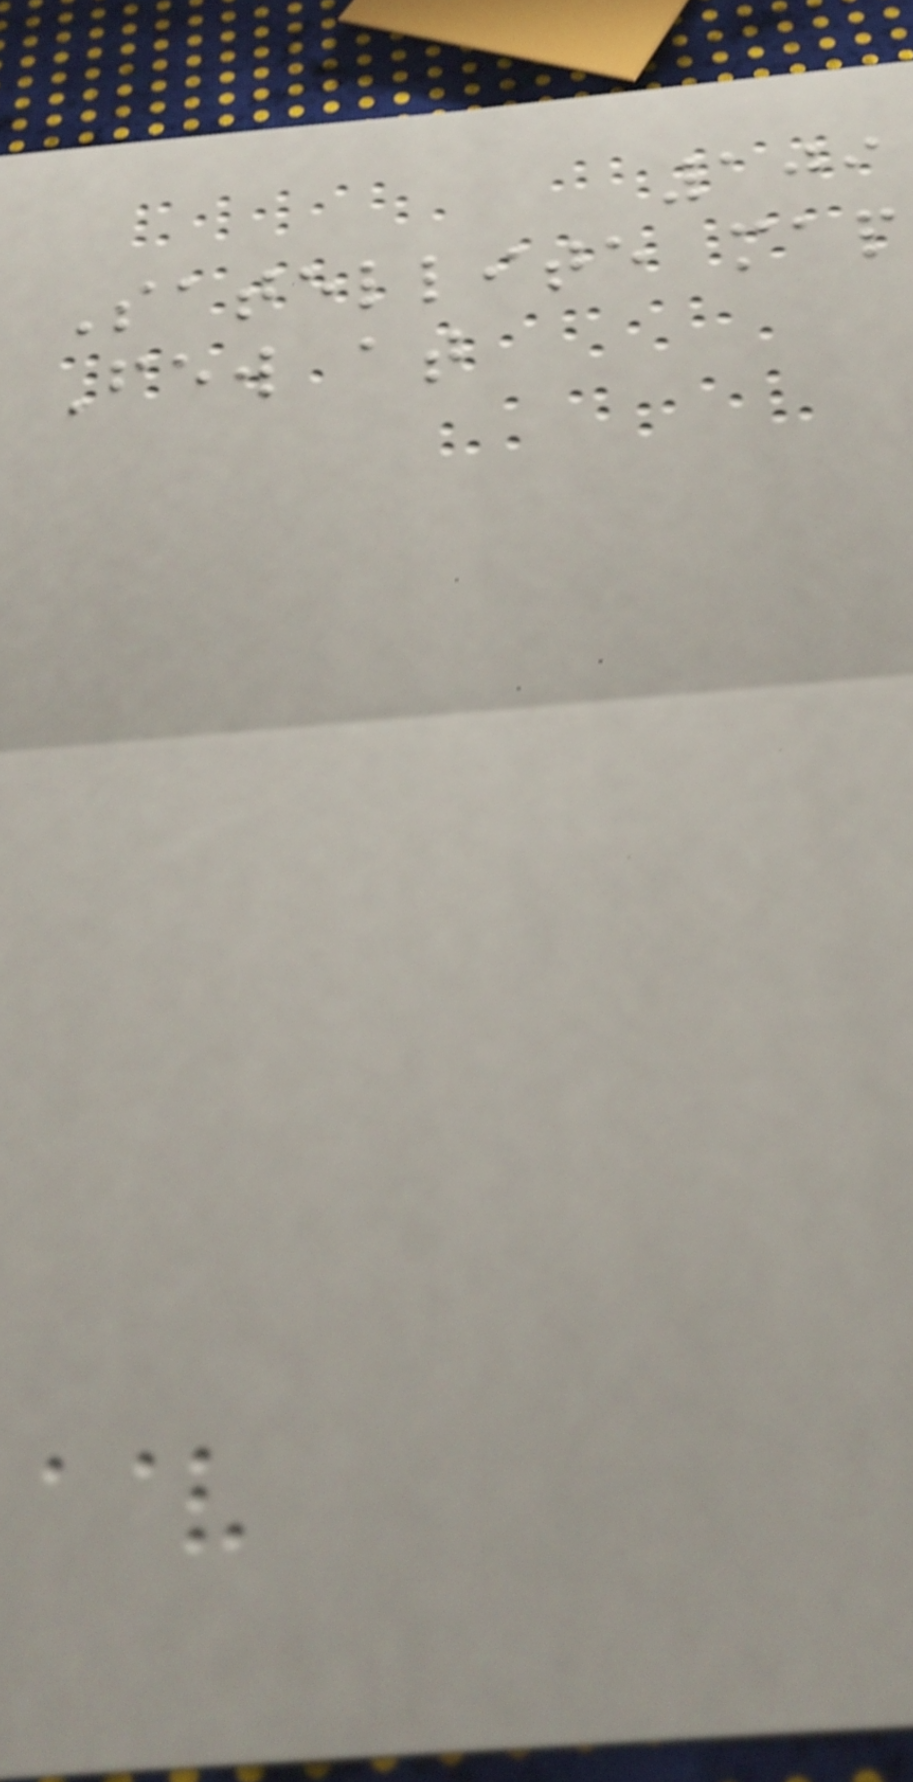109
Satellite map
Few at
